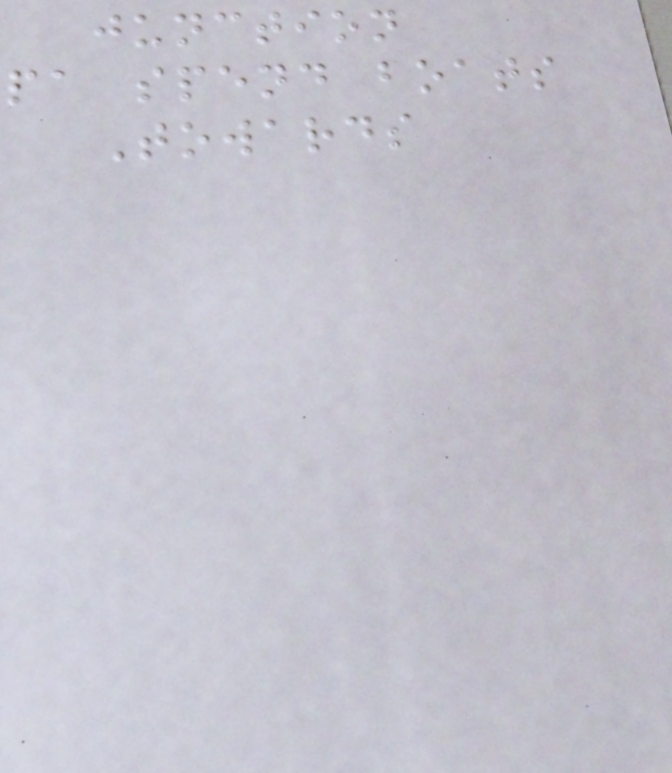junction
pa spend boats
Towards
